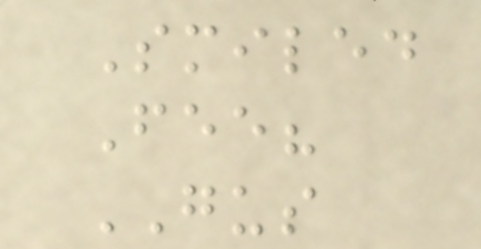Smiled
Fee?
GUS
